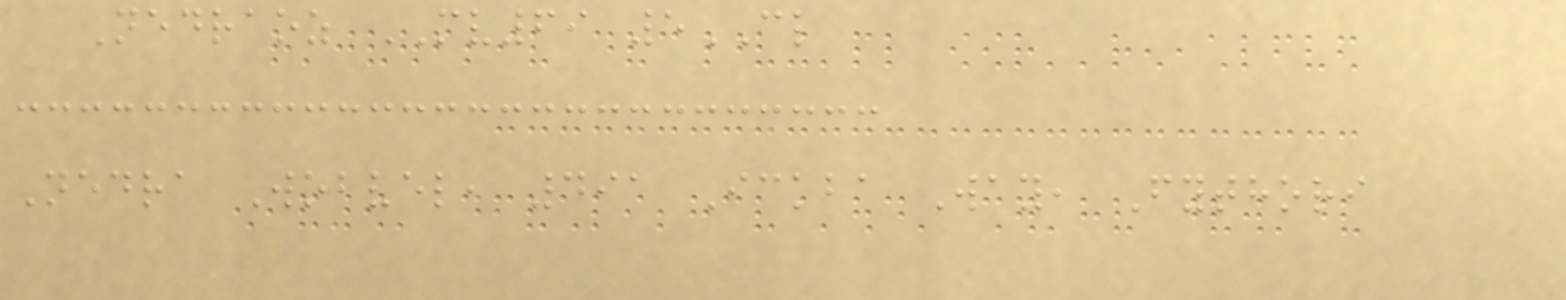Nedraoz MV69 5CL
Nedra Wobvel, 491 Ickba Way, Fythori
